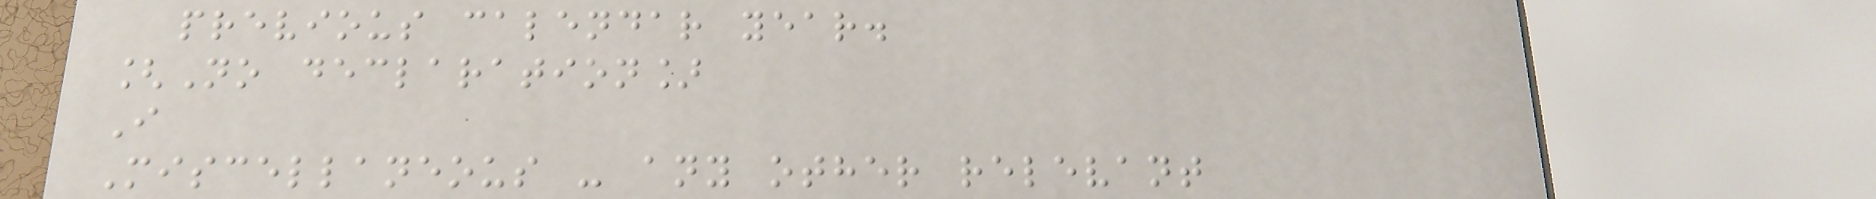previous calendar year.
[No declaration]
I
Miscellaneous - any other relevant
